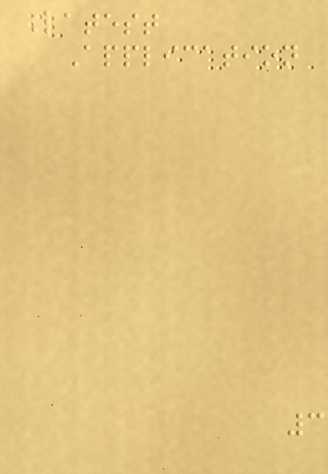Latest
Application
3
